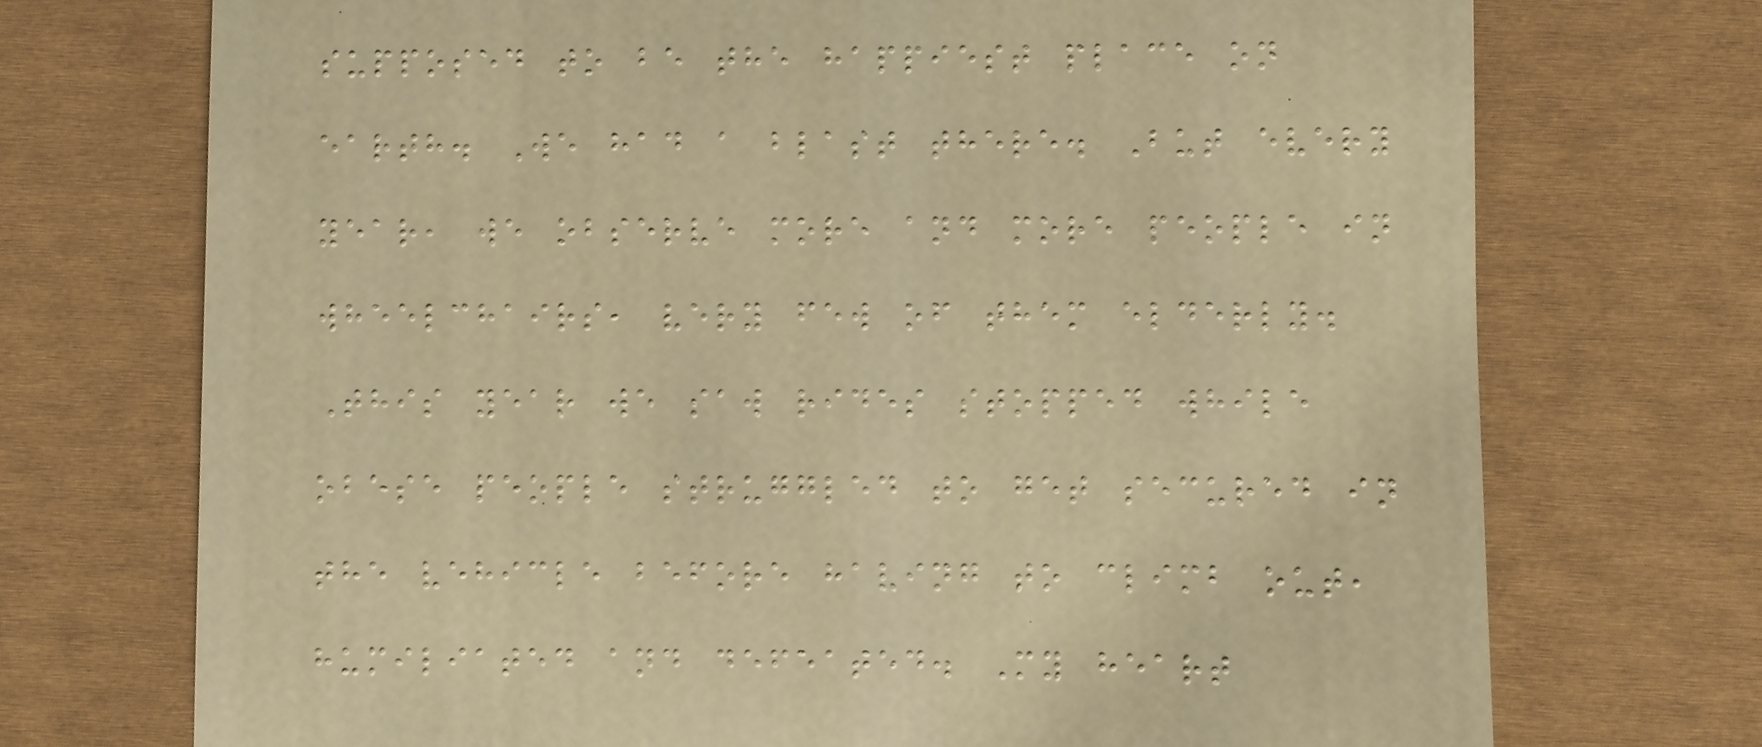supposed to be the happiest place on
earth. We had a blast there. But every
year, we observe more and more people in
wheelchairs, very few of them elderly.
This year we saw rides stopped while
obese people struggled to get secured in
the vehicle before having to climb out,
humiliated and defeated. My heart
